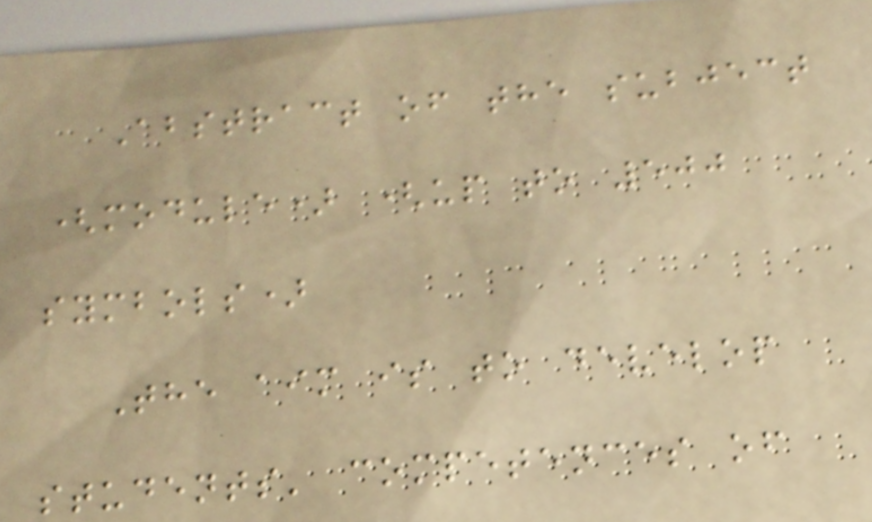Abstract of the subject
(module) (up to 500
symbols)
The aim is to develop
students' competences of
